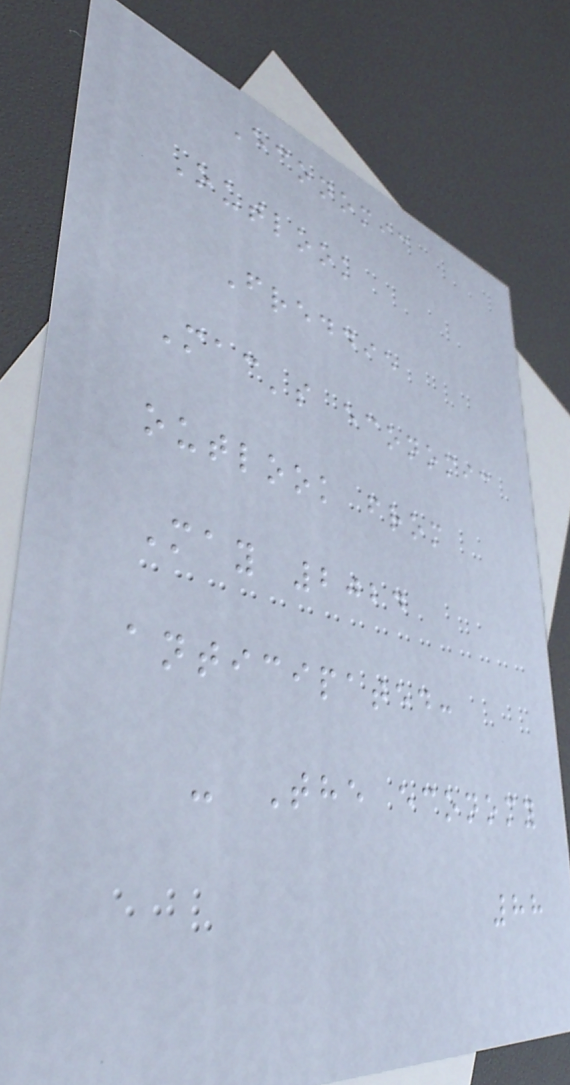Economic
Outlook
Freddie
Mac's economic
outlook from
May 2024
anticipated:
- The economy
88
